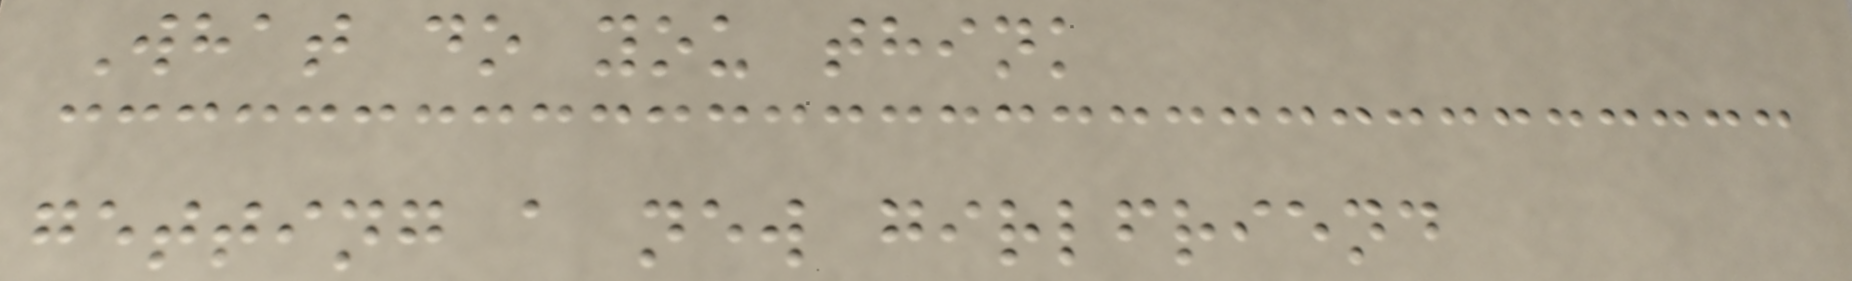What do you think
getting a new girlfriend
